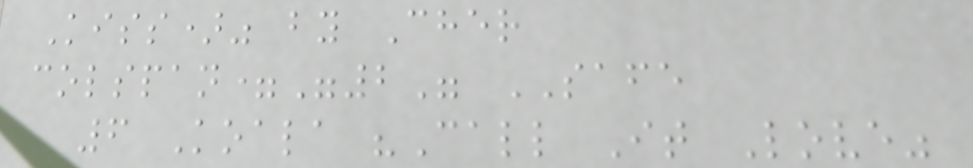Kiss)" by Cher
colspan="2" SAFE
6 Koala "Call It Love"
